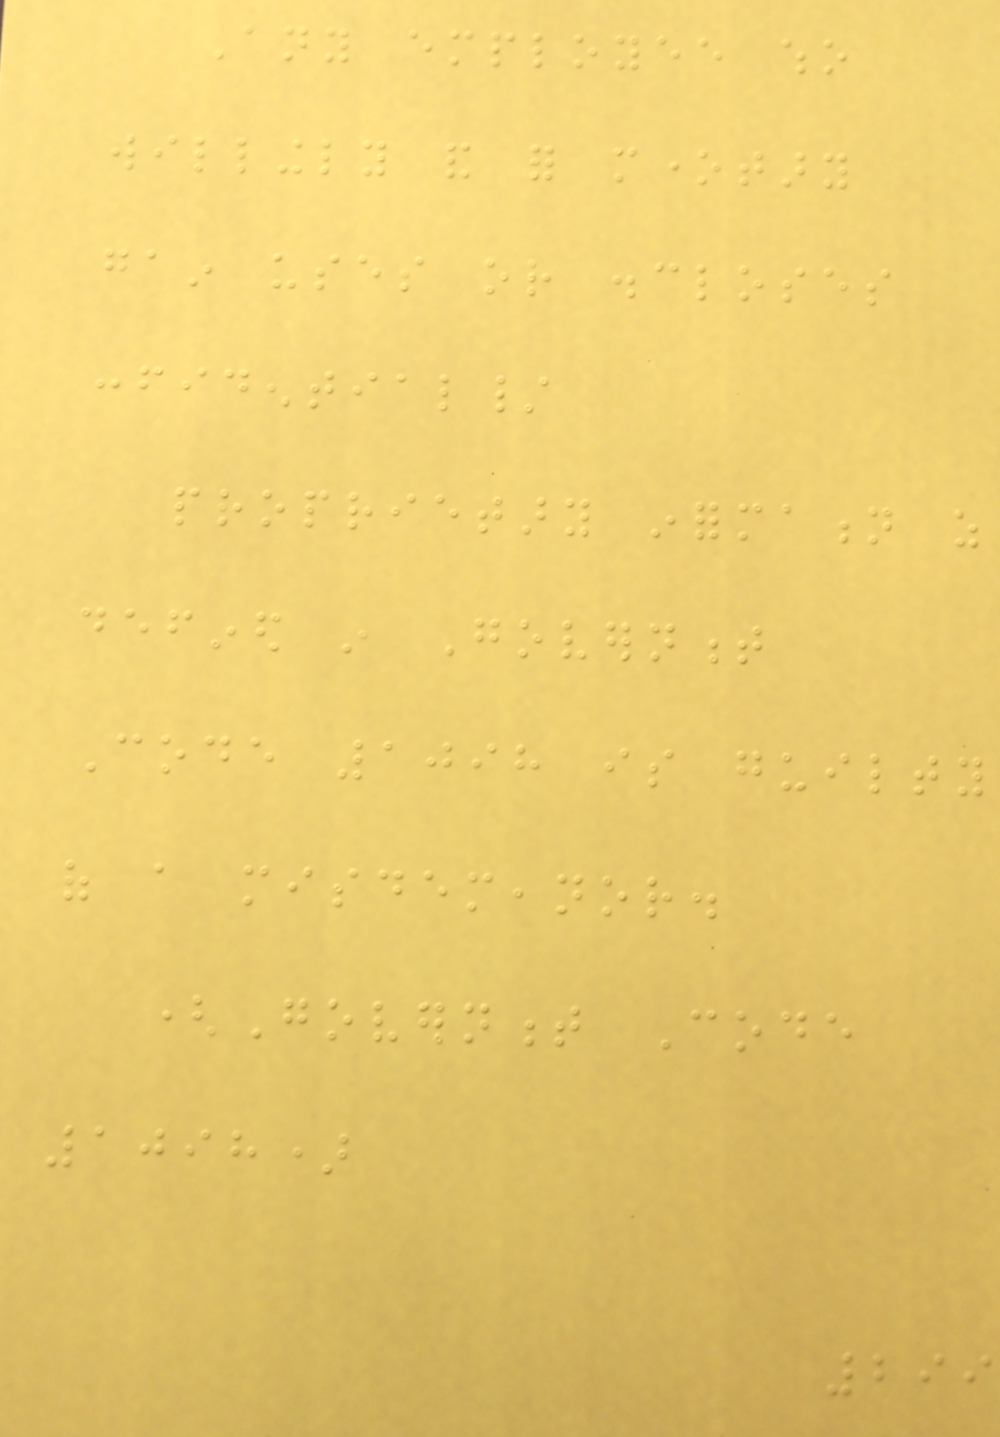Any employee who
willingly and for monetary
gain uses or discloses
confidential/
proprietary information as
defined in Government
Code 1098 is guilty
of a misdemeanor.
(Government Code
1098)
299
